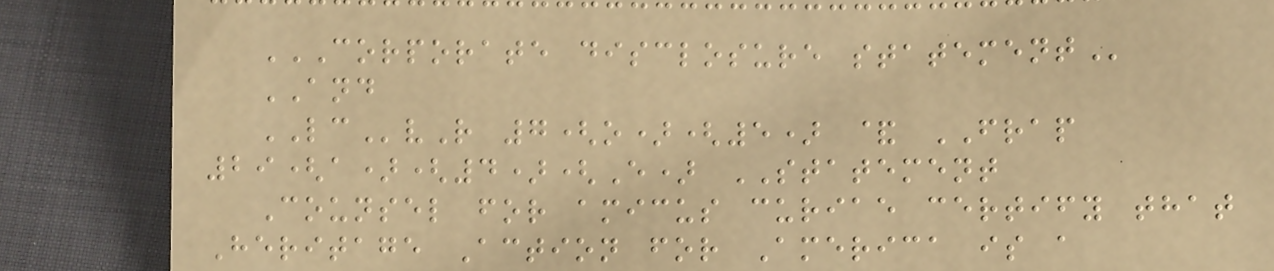CORPORATE DISCLOSURE STATEMENT
AND
LCvR 7(o)(5) & FRAP
29(a)(4)(E) STATEMENT
Counsel for amicus curiae certify that
Heritage Action for America is a
